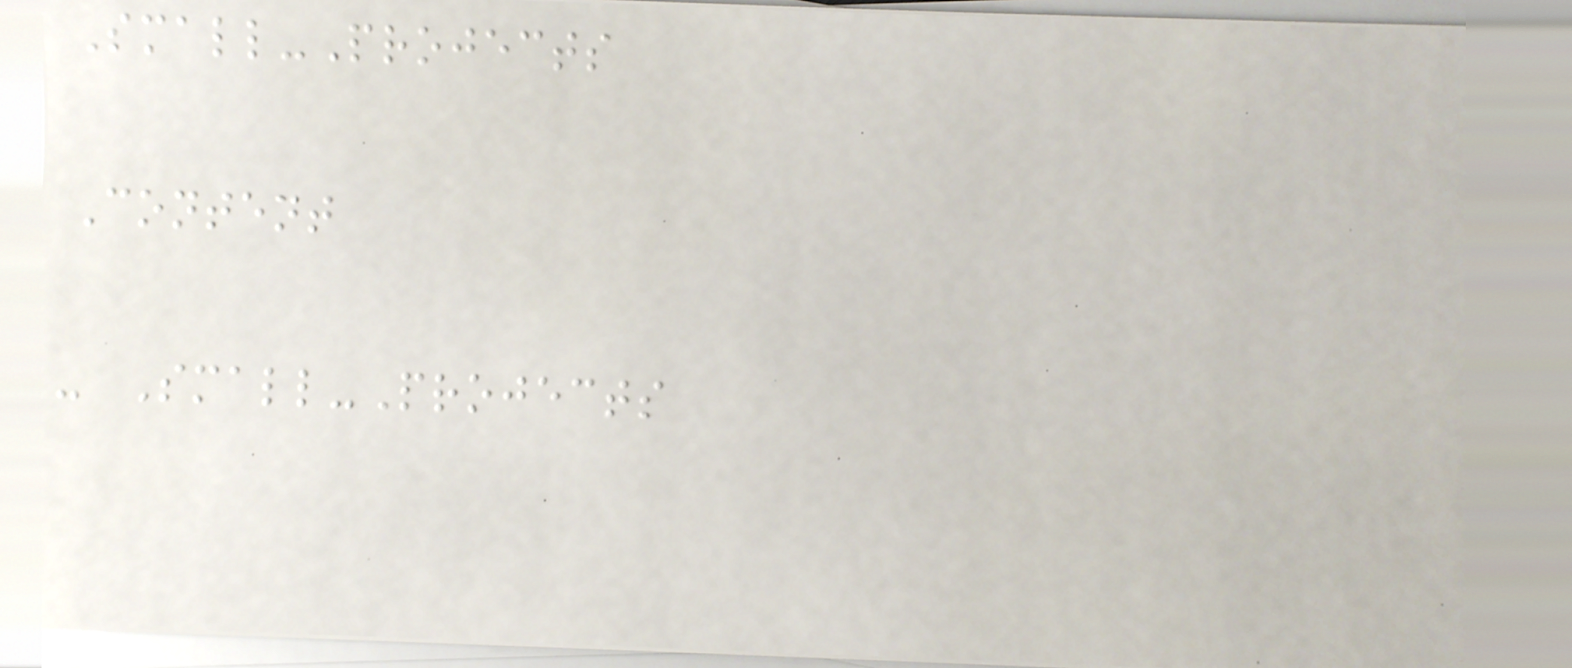Small-Projects
Content
- Small-Projects
